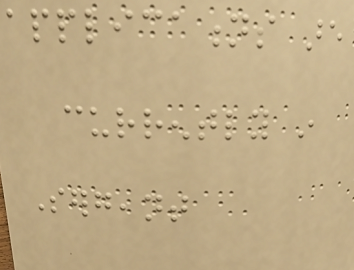applications are
currently in
Sergeant
